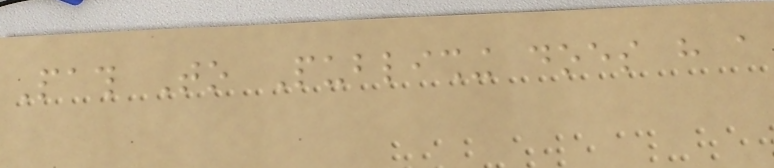Path To Publishing does have a
